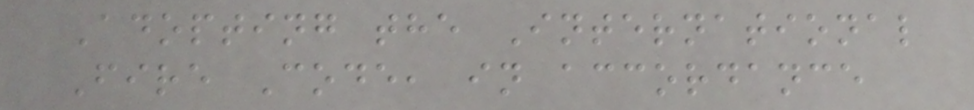Adopting the International
Fire Code, in accordance
